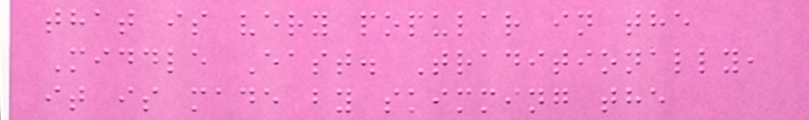that is very popular in the
Middle East. Traditionally,
it is made by skimming the
